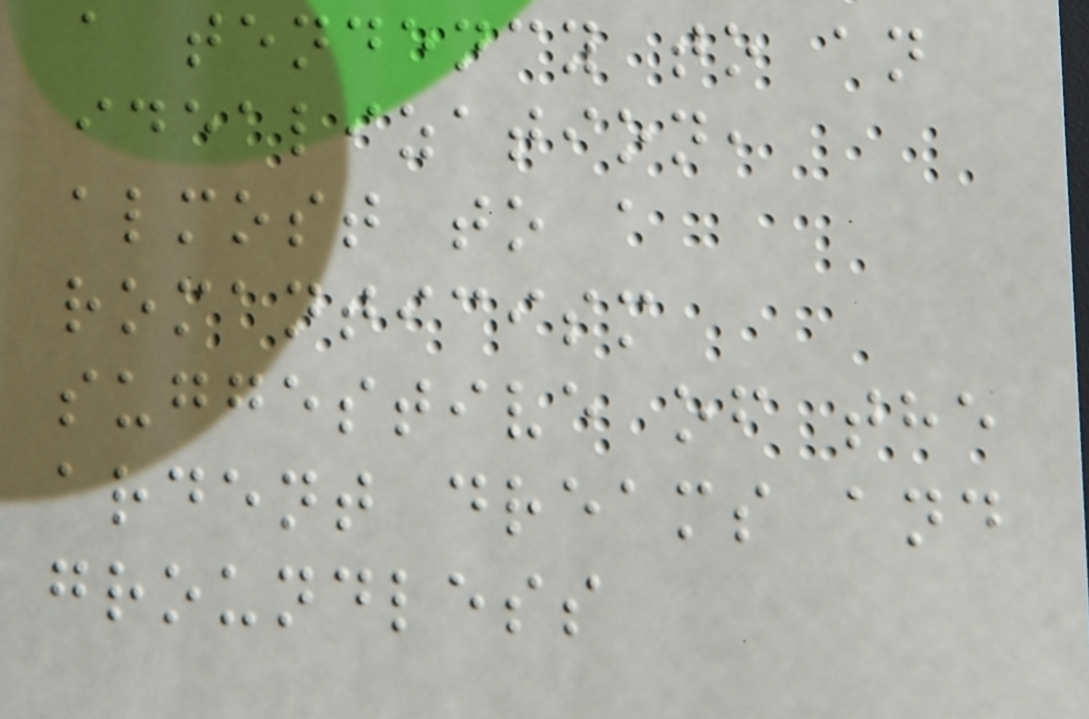a tendency to an
idealization,
almost to a
romanticism
suggestive of the
ardent dreams and
groundless
